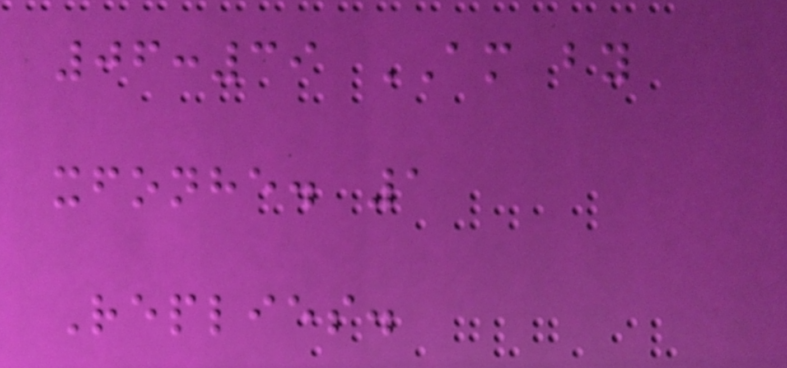06:39 AM by
xfonhe. 1
Replies.
